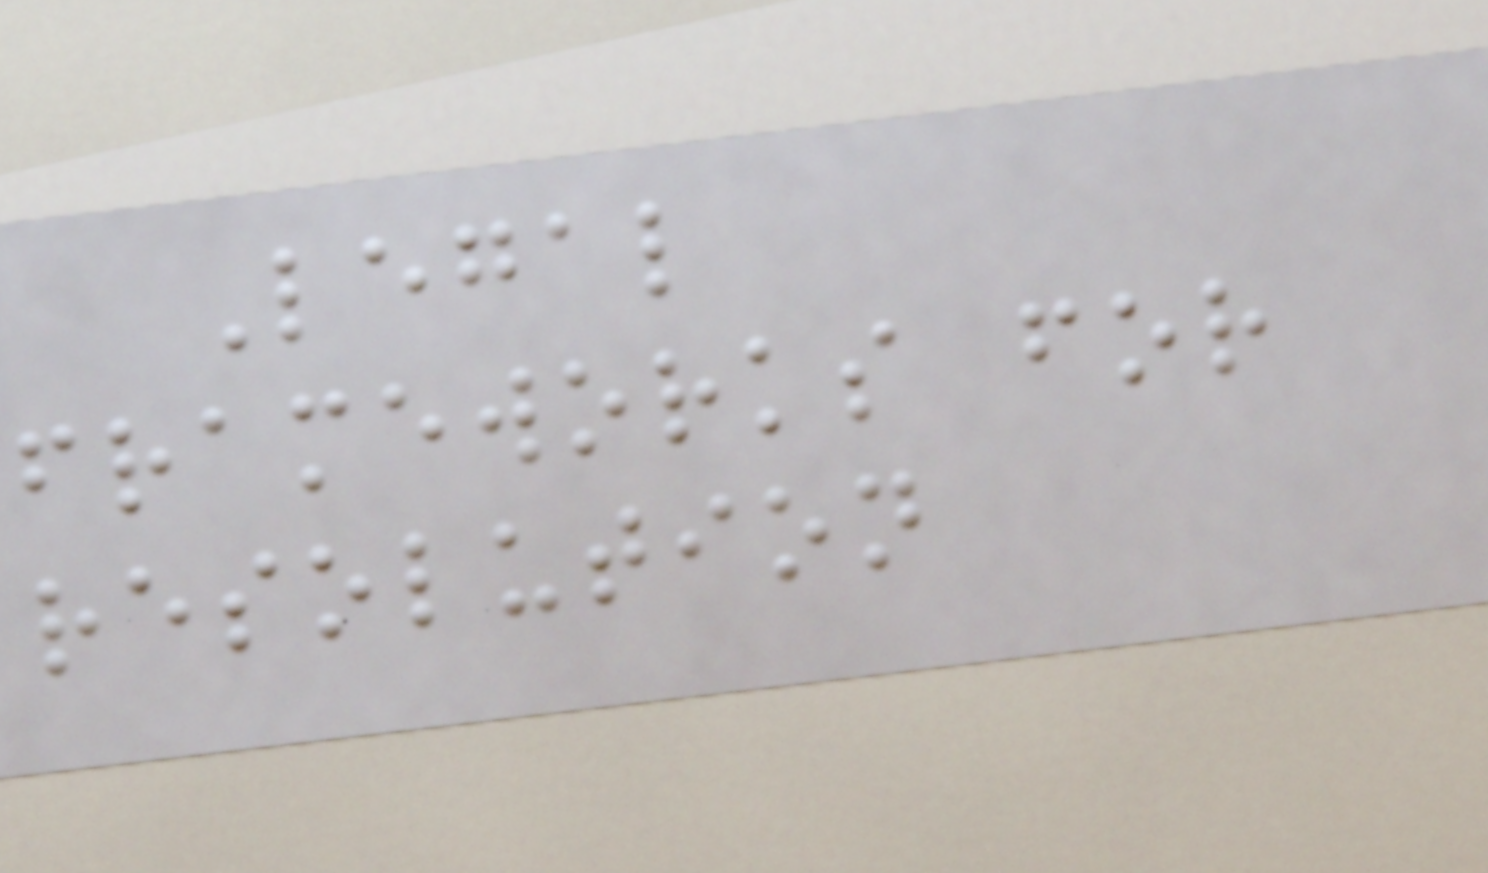Legal
frameworks for
resolution
